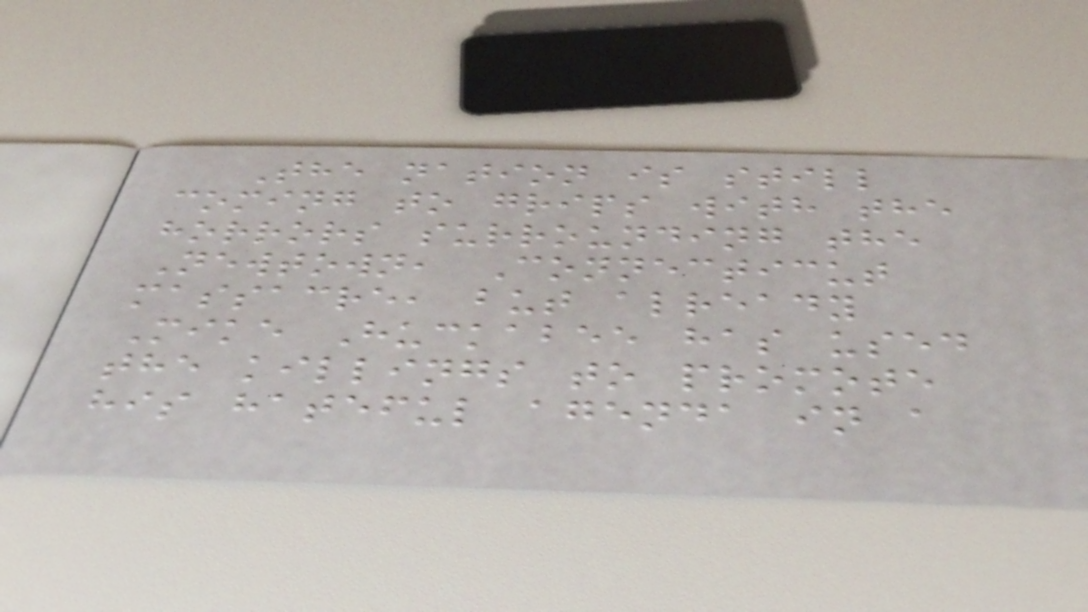The nation is still
coming to grips with the
horrors surrounding the
Newtown, Connecticut
massacre, but already
Mike Huckabee has used
the killings to promote
his hateful agenda in a
